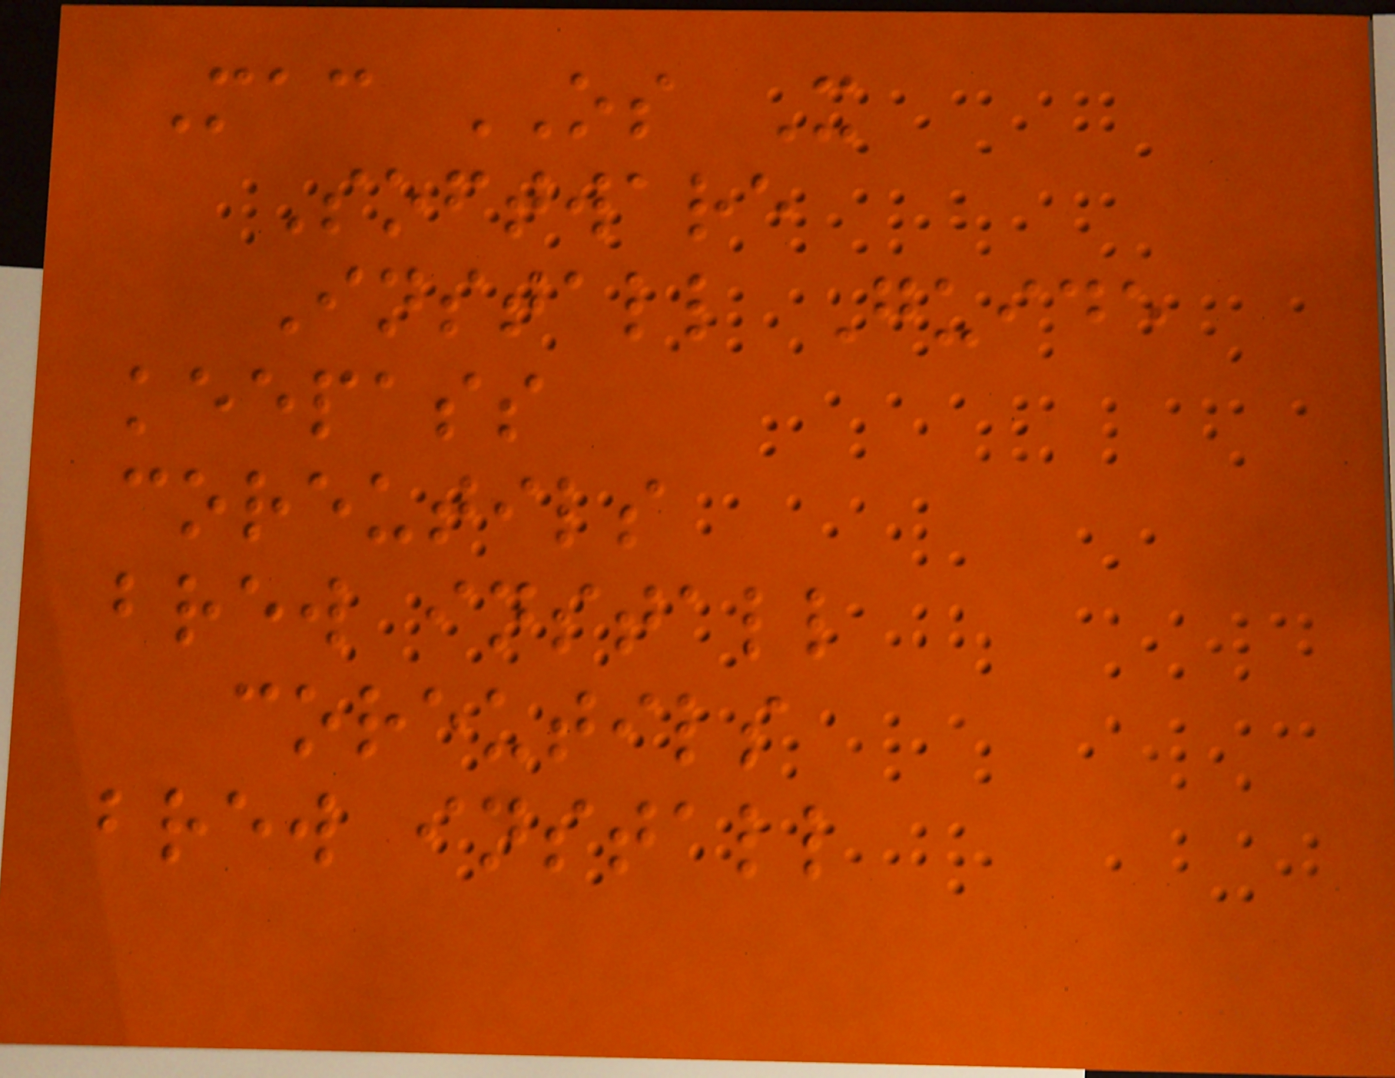Mac OS X
Software
Install Guide
keepass
coreutils
brew install
coreutils
brew install
